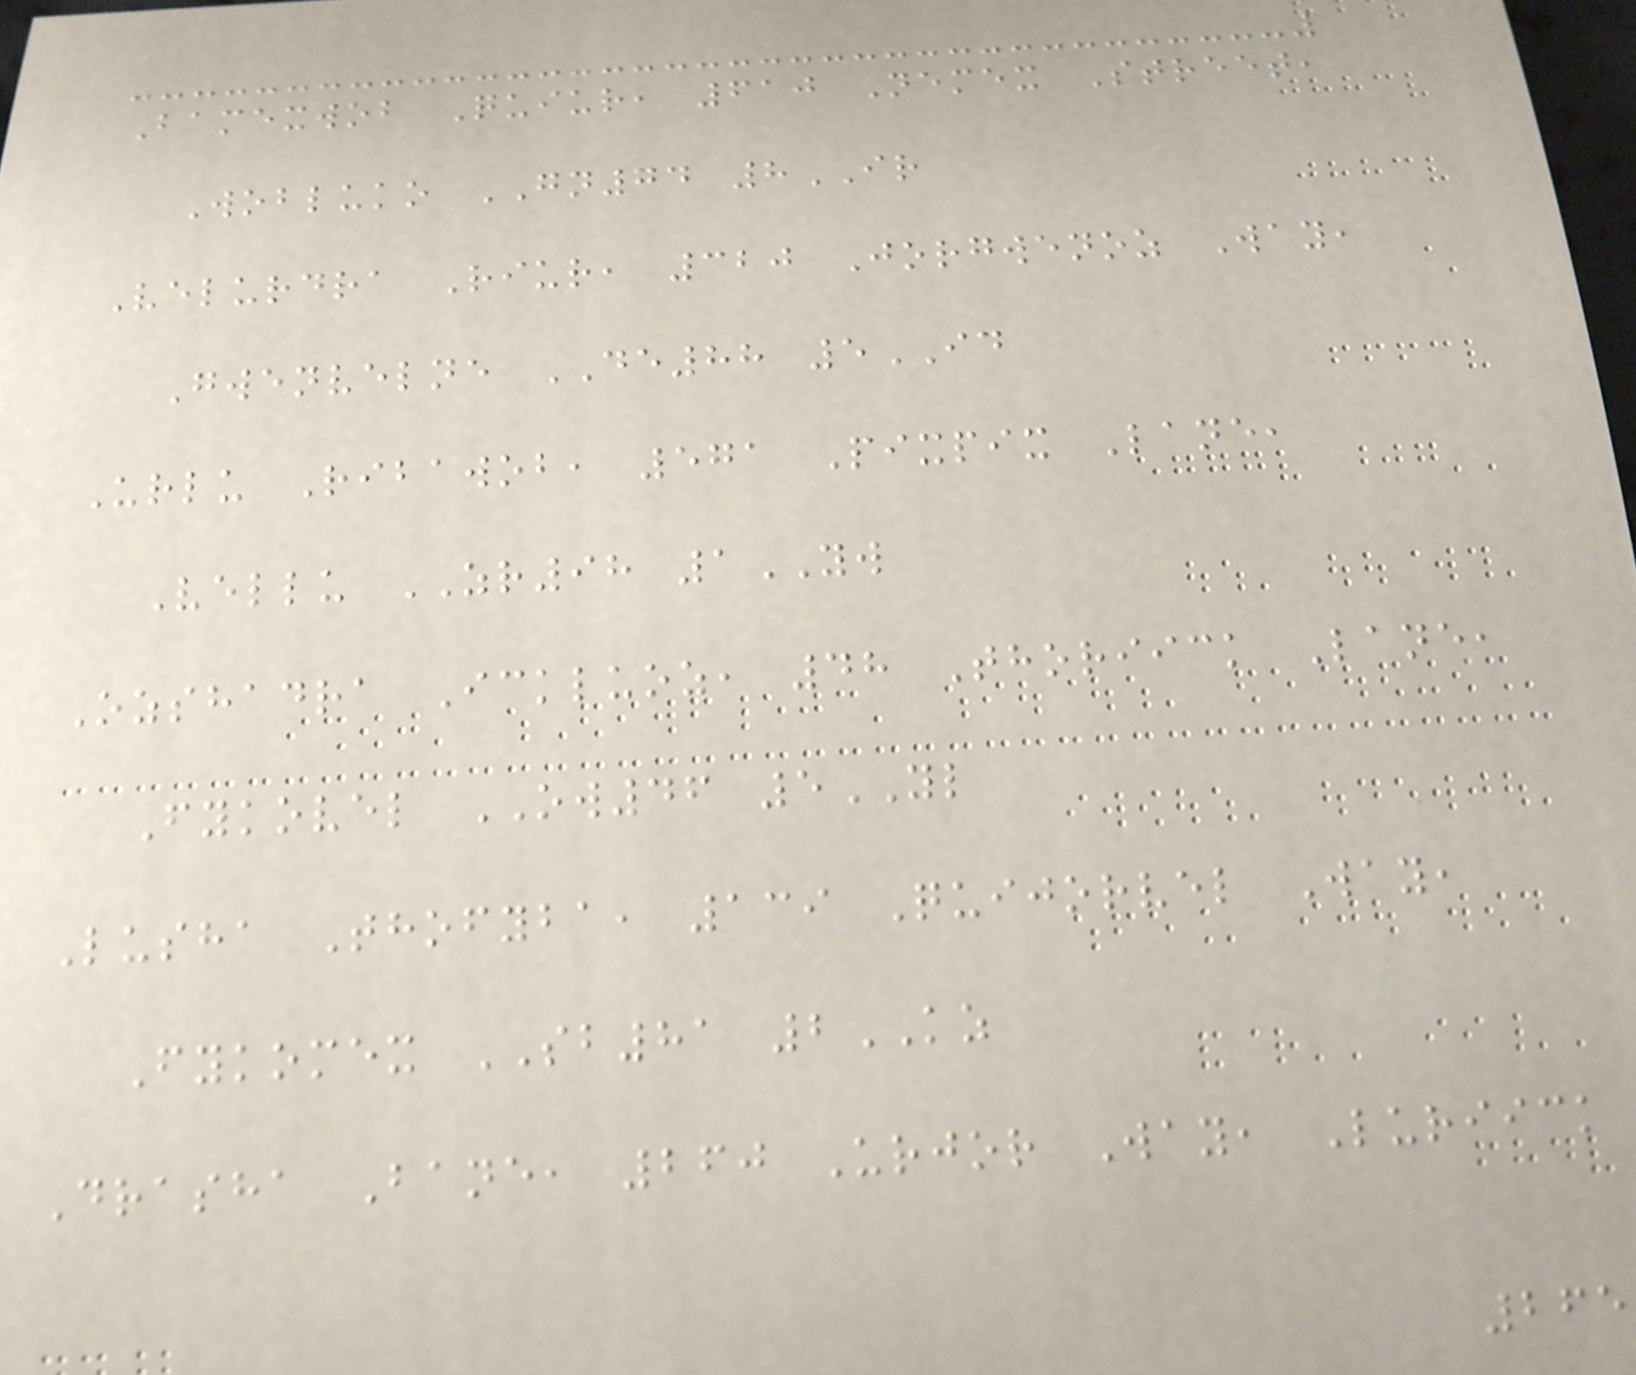Bamexwob Quiur, 610 Nemex Street,
Wobluko GN74 8IR
Velurdra Riur, 320 Jorgwenoz Way,
Gwenvelne DE88 5ID
Urlu Ribawob, 571 Pixpix Lane,
Vellu ZR98 1YW
Ozshadra Ickluoz, 48 Thoriick Lane,
Fykovel OW46 5YL
Lusha Thofyba, 139 Quijorvel Way,
Fykomex SB81 2KZ
Drasha Bane, 260 Urjor Way, Luriick
265
